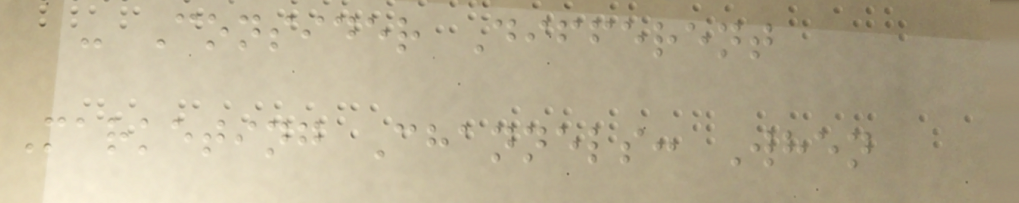- Consider Different
Marketing Channels: When
